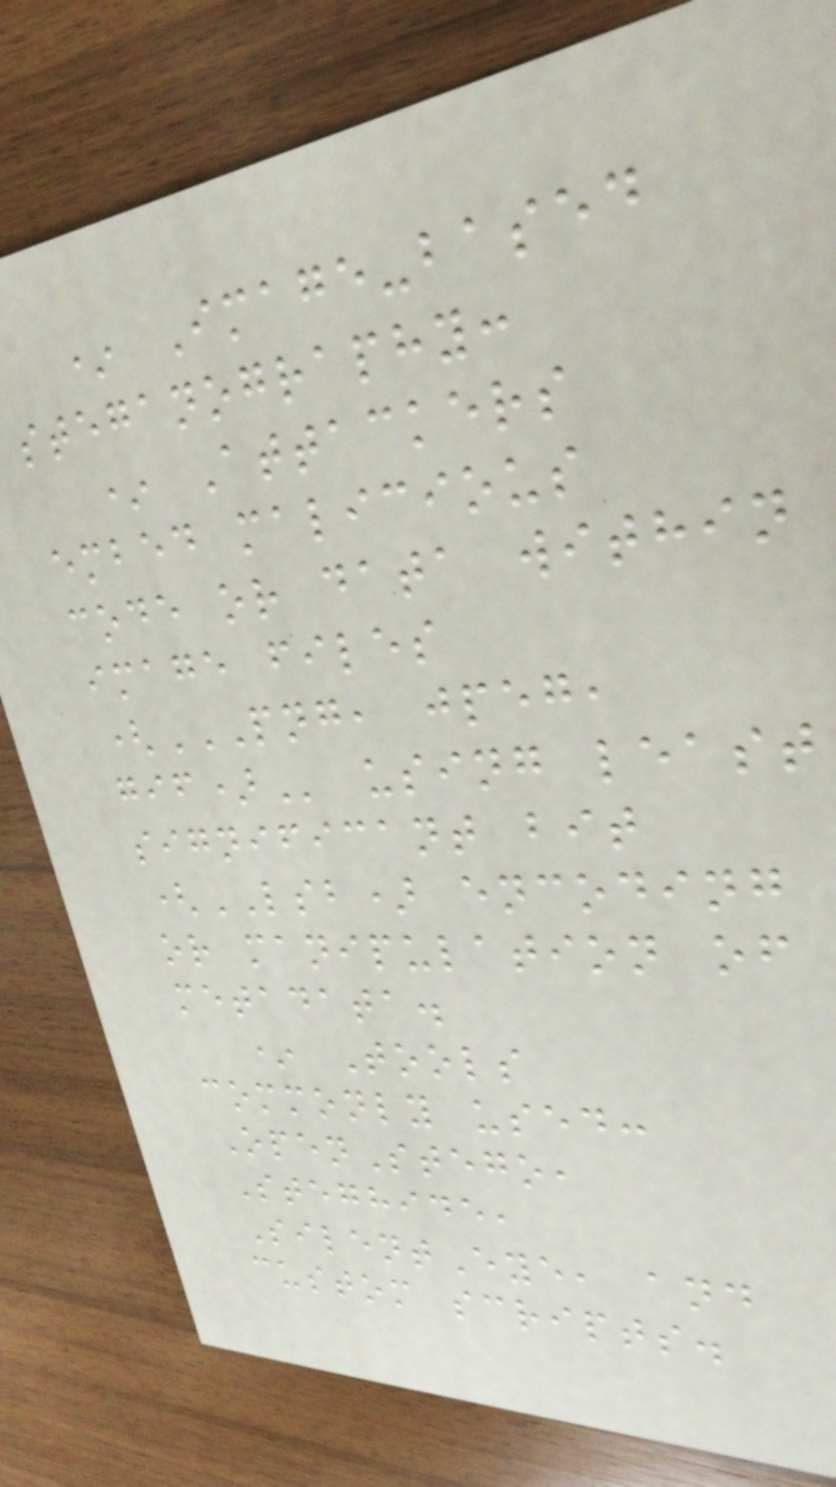* Image-based
steganography:
* Attackers
embed malicious
code or data within
image files
(PNG, JPEG,
GIF) using least
significant bit
(LSB) encoding
or manipulation of
metadata.
* Tools
commonly used:
OpenStego,
Steghide,
SilentEye, and
custom scripts.
